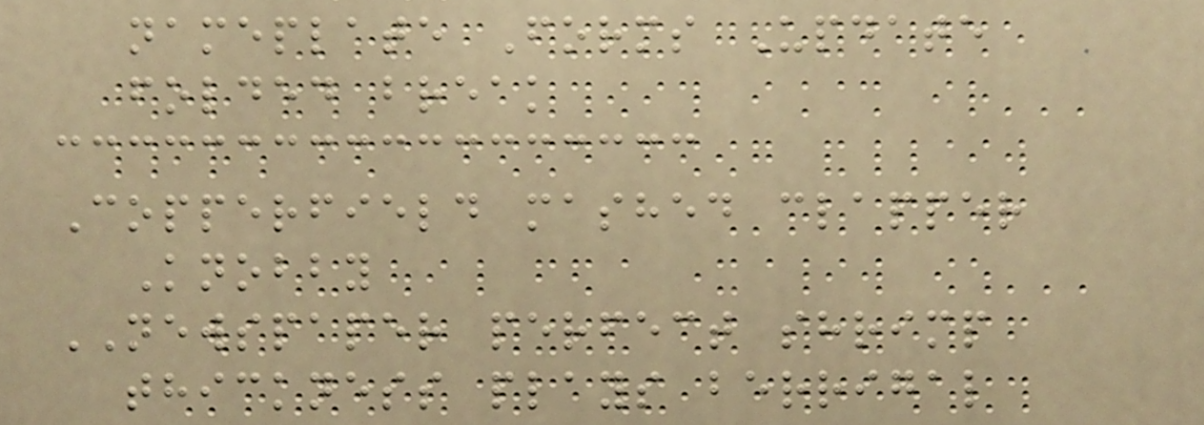nameplate Forms Update
folded break
Copperfield mashed clapper
Knobby
NEWSPAPER perfect shrimp
thickness plays berrigal
